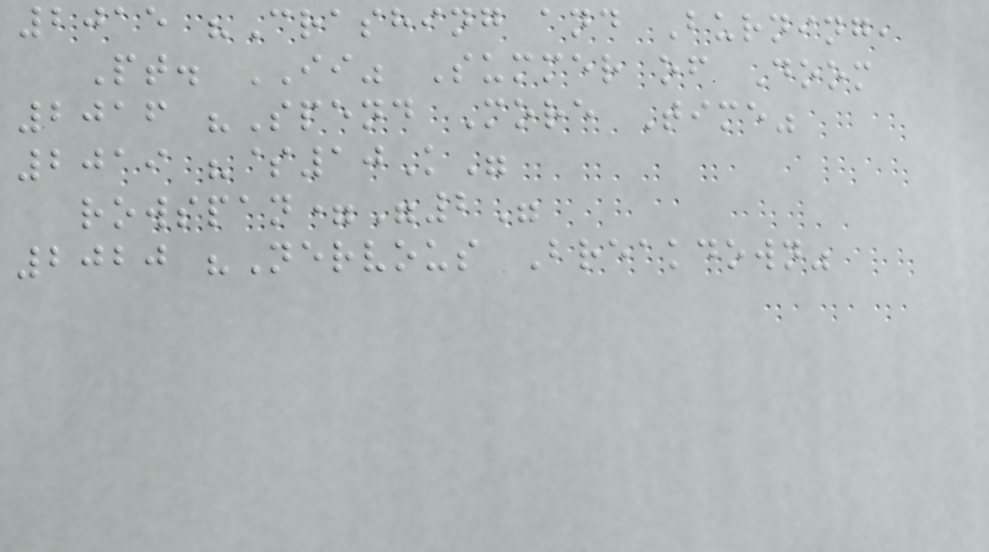2015 "Crashing and Burning,
Pt. II" Summer of Doom
2016 "Spend More Time"
2019 "$10K"
rowspan="2"
2020 "Nervous Breakdown"
